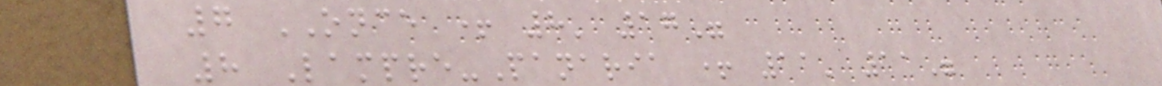7 ONCE + 8' 17"
8 Lampre-Panaria + 11' 11"
